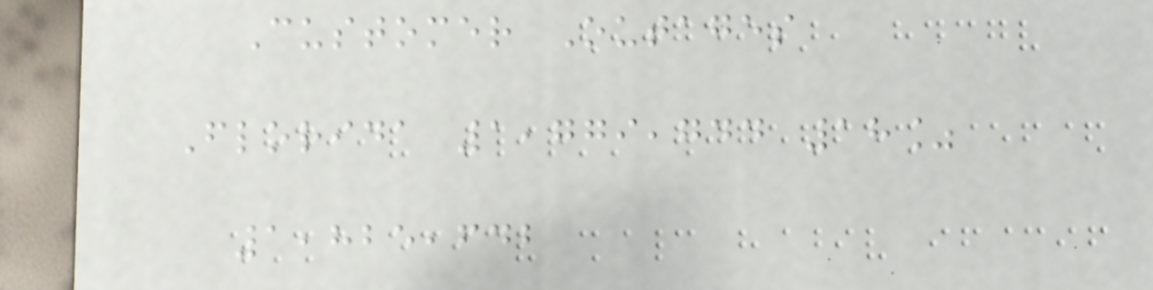Customer Outages
Florida 1,779,744 18%
1,825,642
